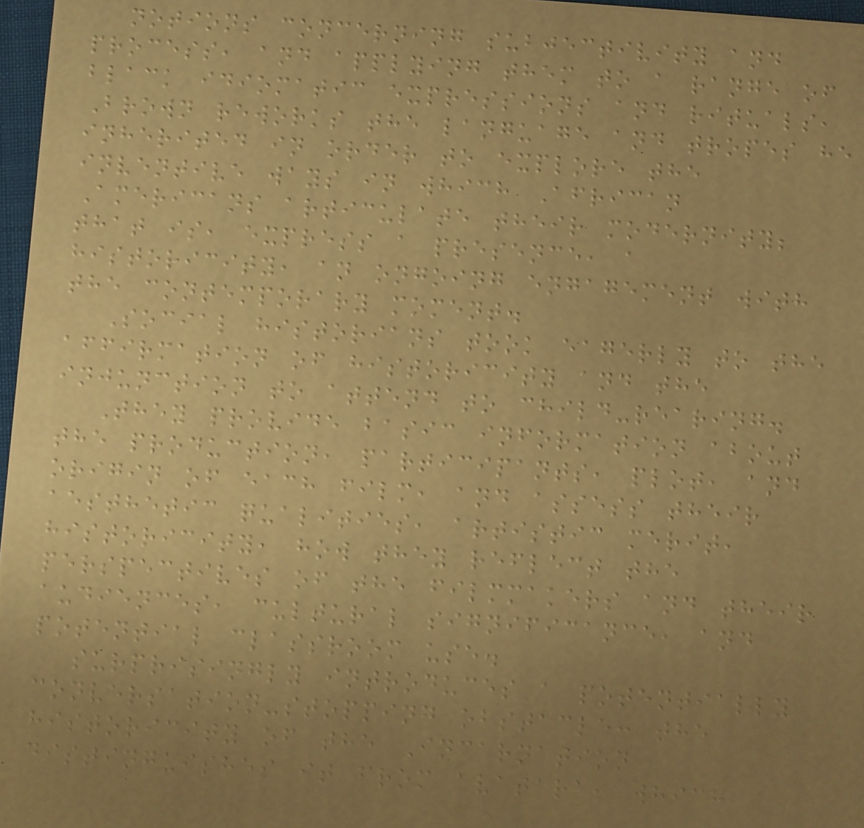notions concerning subjectivity and
process, and applying them to a range of
black idiomatic expressions and rituals,
Brown reworks the language and tropes he
inherited in order to explore the
inventive ways in which African
Americans articulate their modernity;
that is, express a presence, a
historicity, an ongoing engagement with
the contemporary moment.
Social historians took eagerly to the
affirmation of historicity and the
injunction to attend to child-rearing.
They provide basic information about
the production, participants, plot, and
origin of each film, and assess their
aesthetic qualities, artistic merit,
historicity, how they reflect the
perspectives of the filmmakers and their
audiences, cultural significance, and
potential classroom use.
surprisingly introduces a potentially
conversation-stopping obstacle: the
historicity of the Incarnation
distinguishes it from avatara, which
